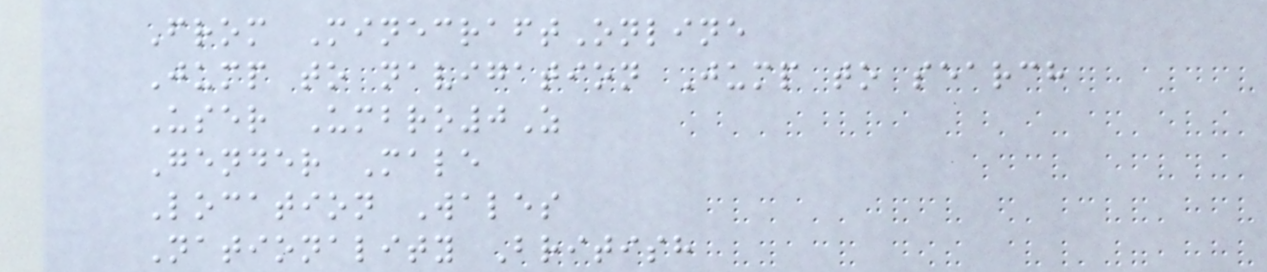From MinecraftOnline
Jump to navigation Jump to search
User Umbro0Z
Gender Male
Location Wales
Nationality British
